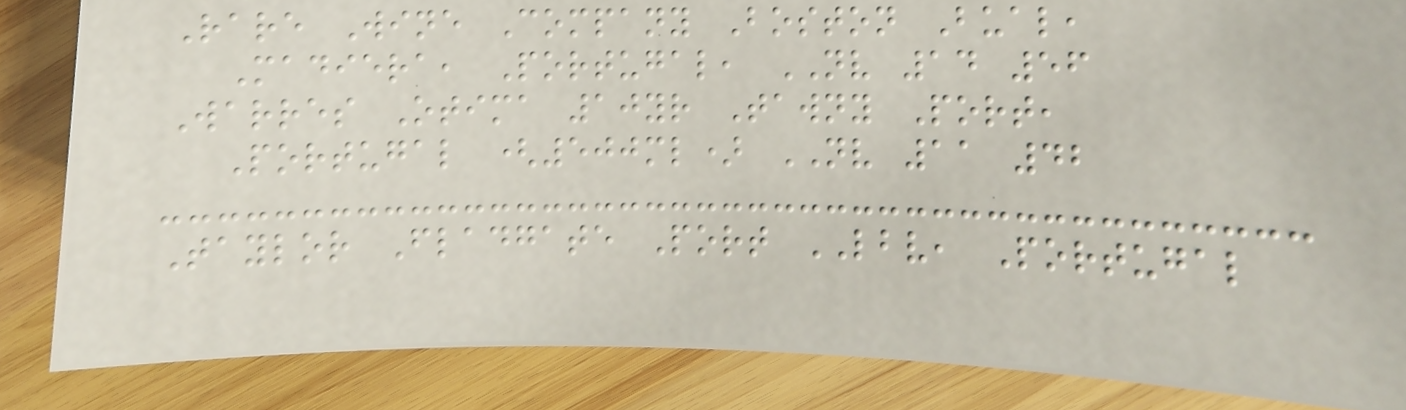Rare Wine Company Boston Bual,
Madiera, Portugal, NV 14 56
Warres Otima 10yr Tawny Port,
Portugal (500ml) NV 11 42
Taylor Fladgate Port LBV, Portugal
